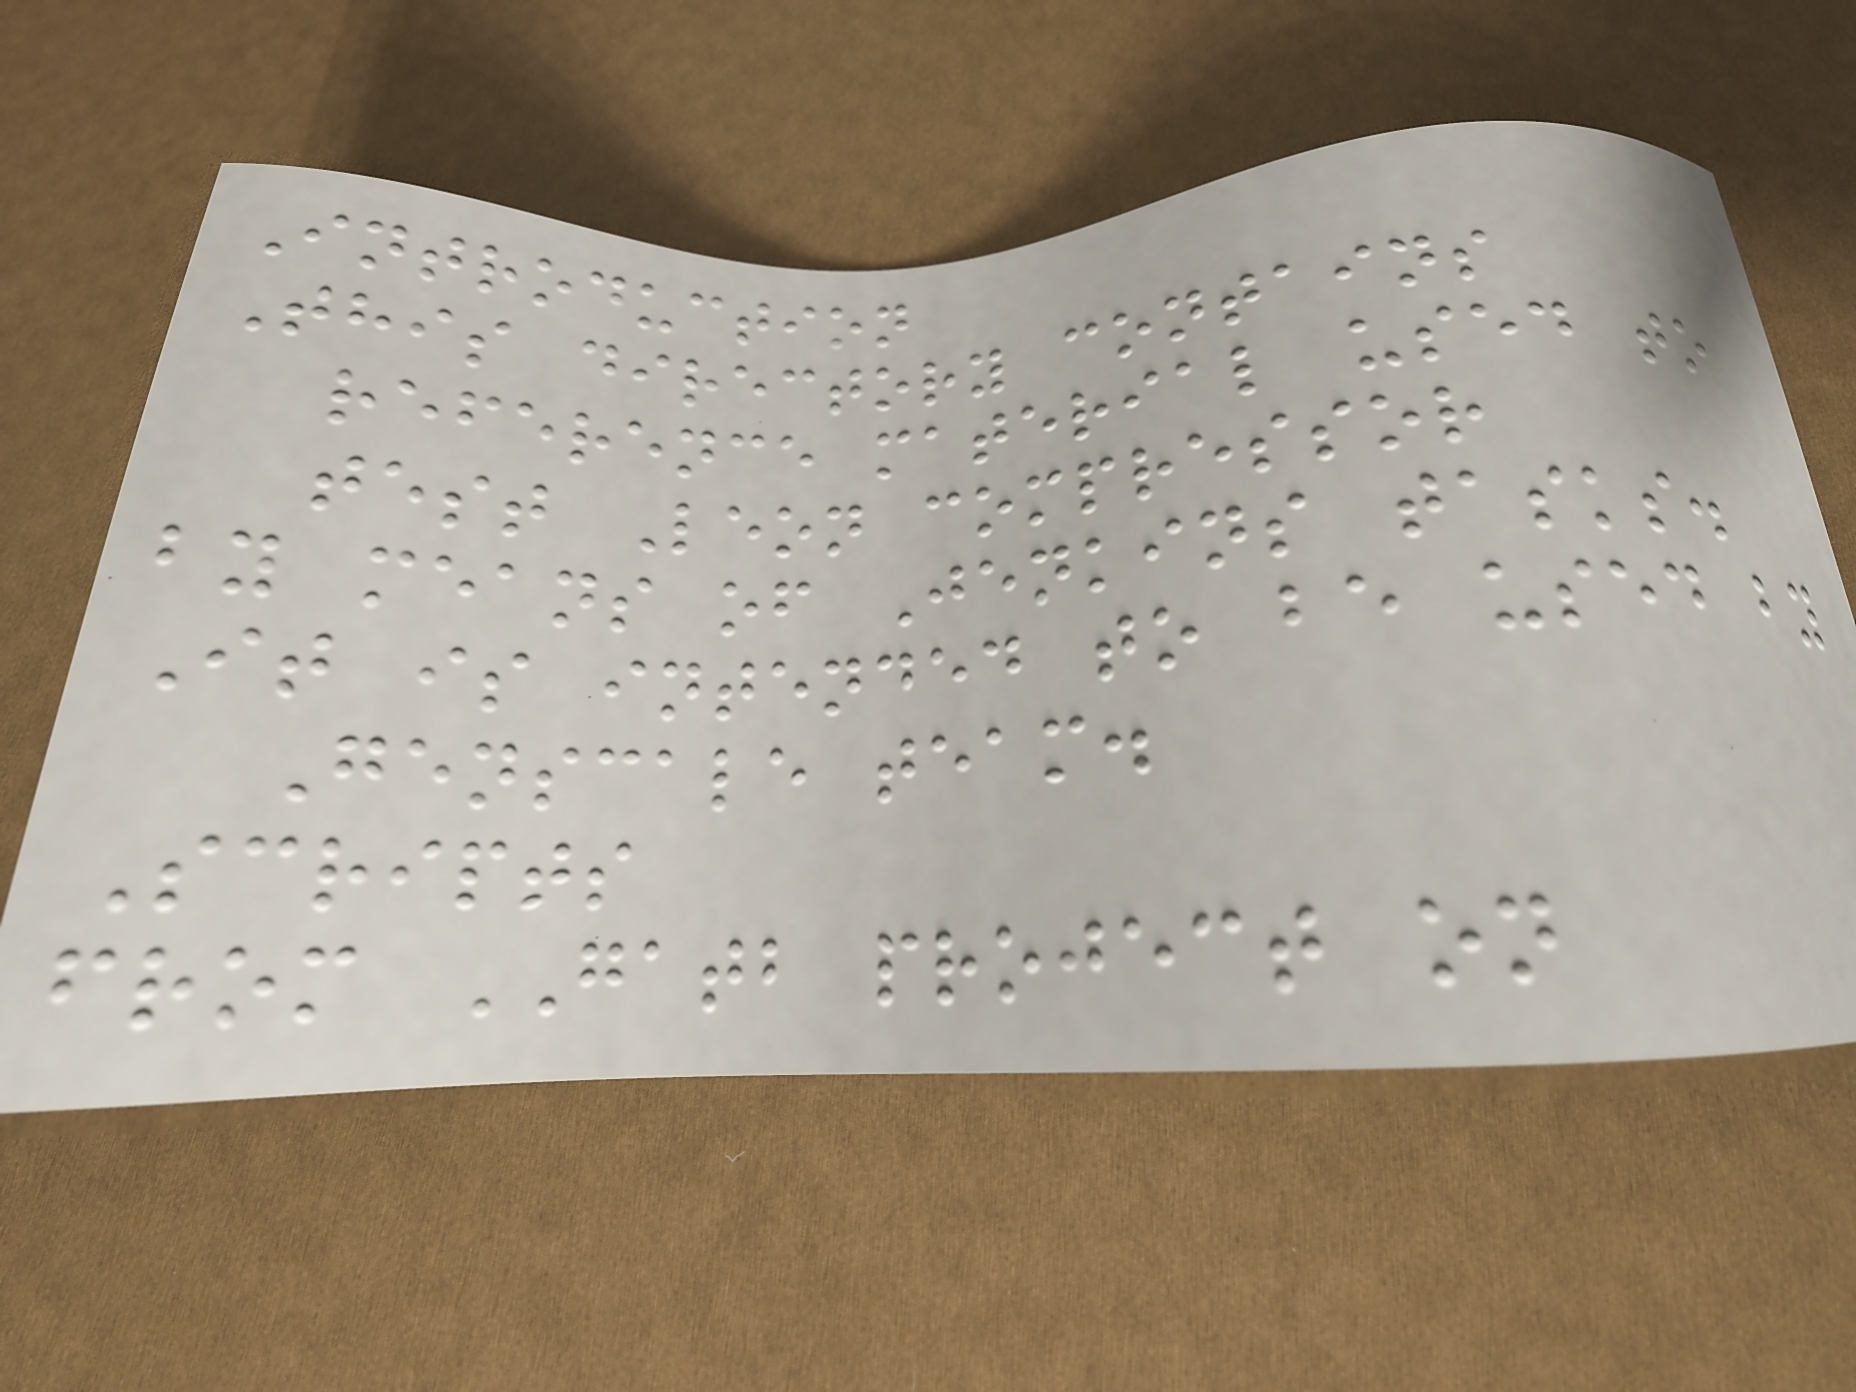Introduction
This directory contains
reference material used to
test Leon compressor
by means of Jenkins tasks.
It is intended to be used by
Genscale team.
Scripts
from GATB project on
